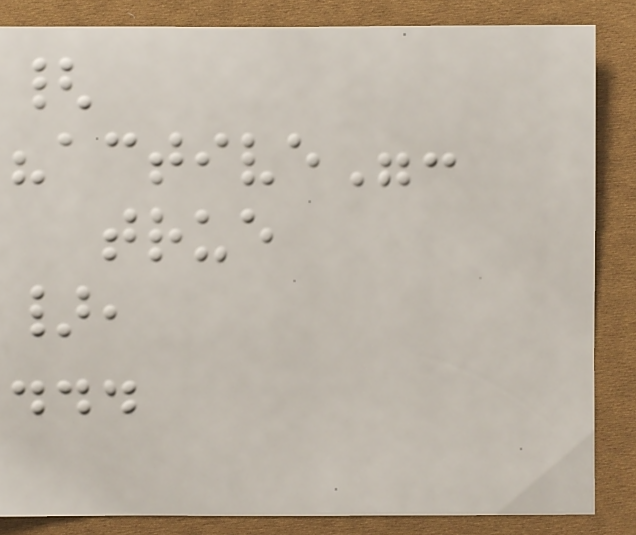{
"active":
true
},
...
